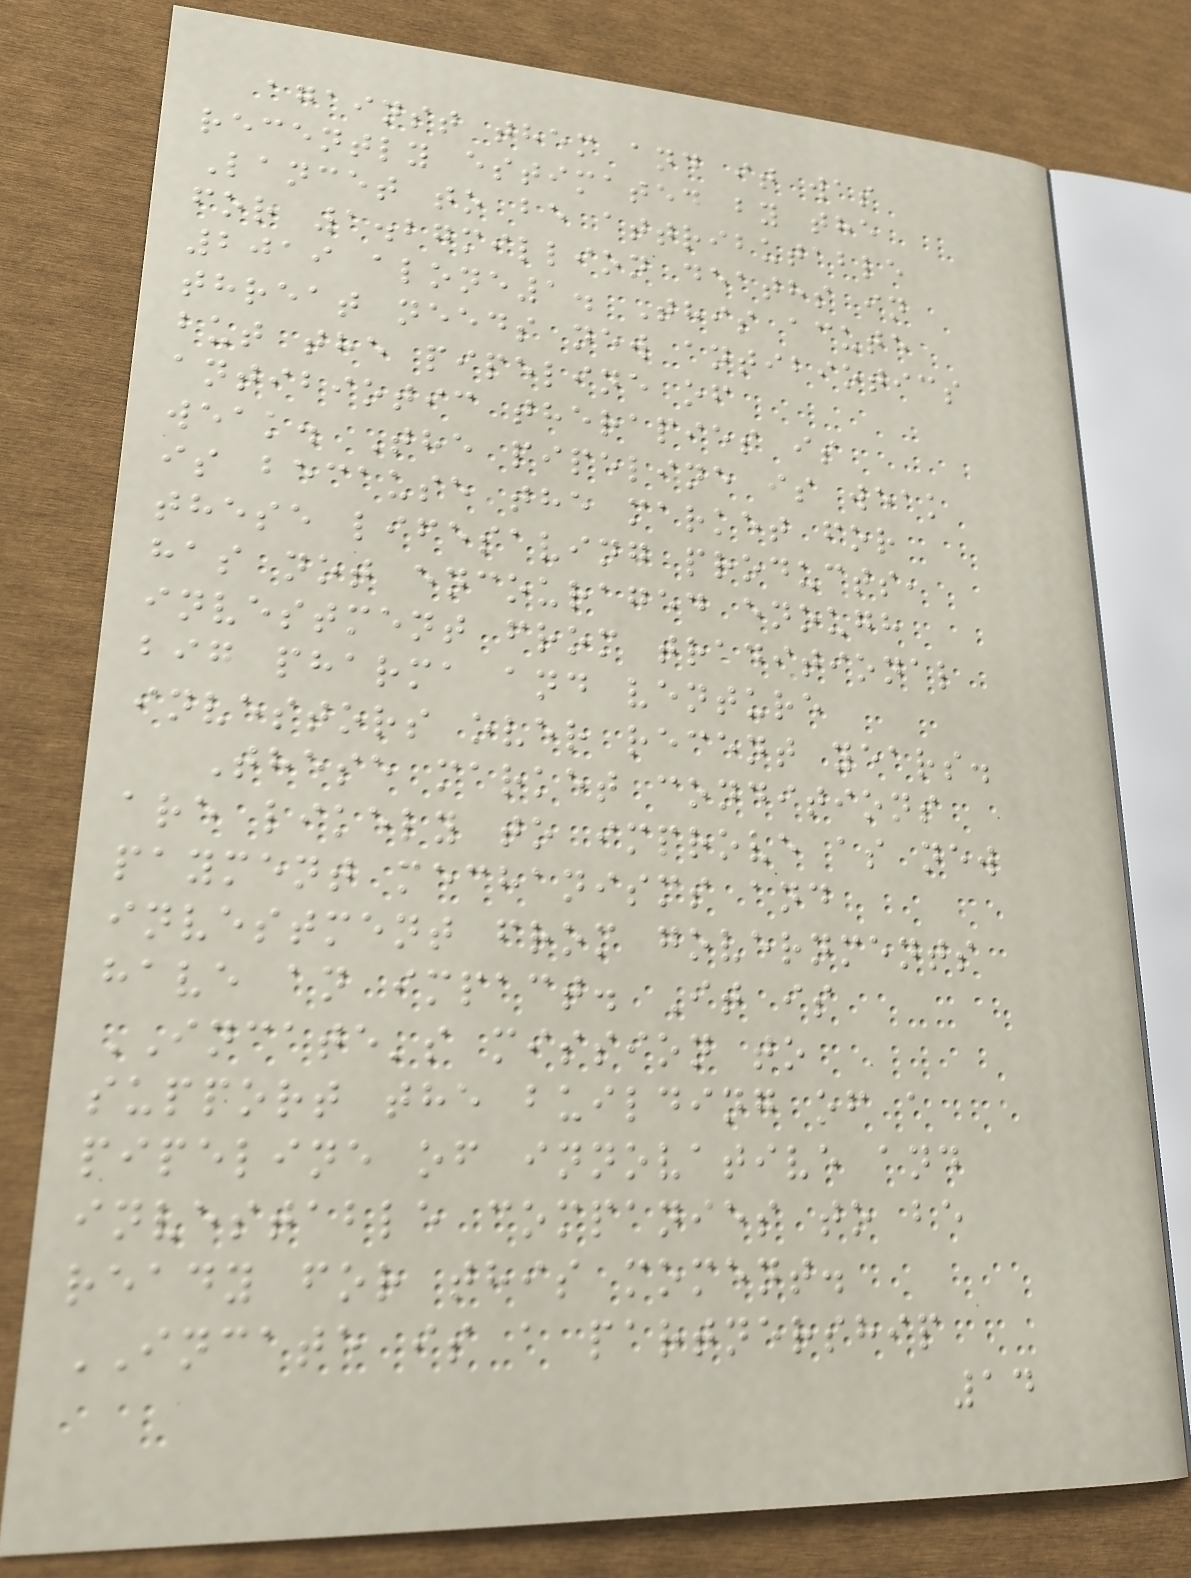against them and it was
recently estimated by the
Lancet to be attributable
for 1.27million deaths in
2019 alone1. This acute
threat needs new antibiotics
but the pipeline of
antibiotic therapies is
weak. The pipeline is weak
is because the market for
these lifesaving products,
has not encouraged enough
investment from traditional
big pharma and venture
investors over recent years.
These market conditions
are likely to improve as new
payment mechanisms and
investment from governments
have an impact. It is
INCATE's mission to
support the building of a
pipeline of innovative and
investable companies to be
ready for this moment.
INCATE is a partnership
14
